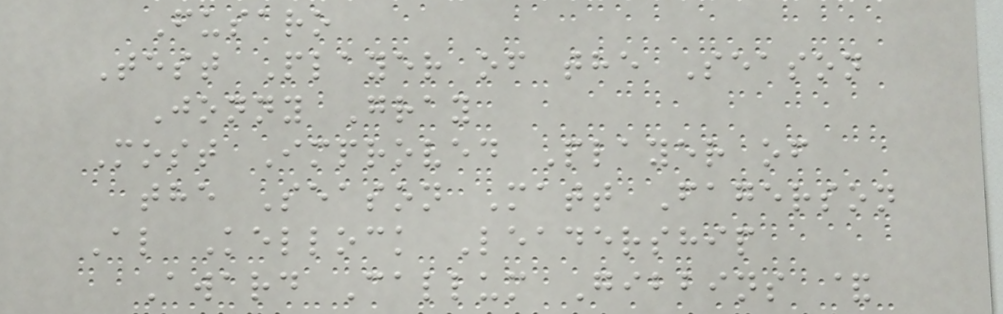Fusaro
Test Player of the Season
Jonny Gray
Most Improved Player of
the Season Matt Fagerson
Al Kellock Leadership
Award Callum Gibbins &
